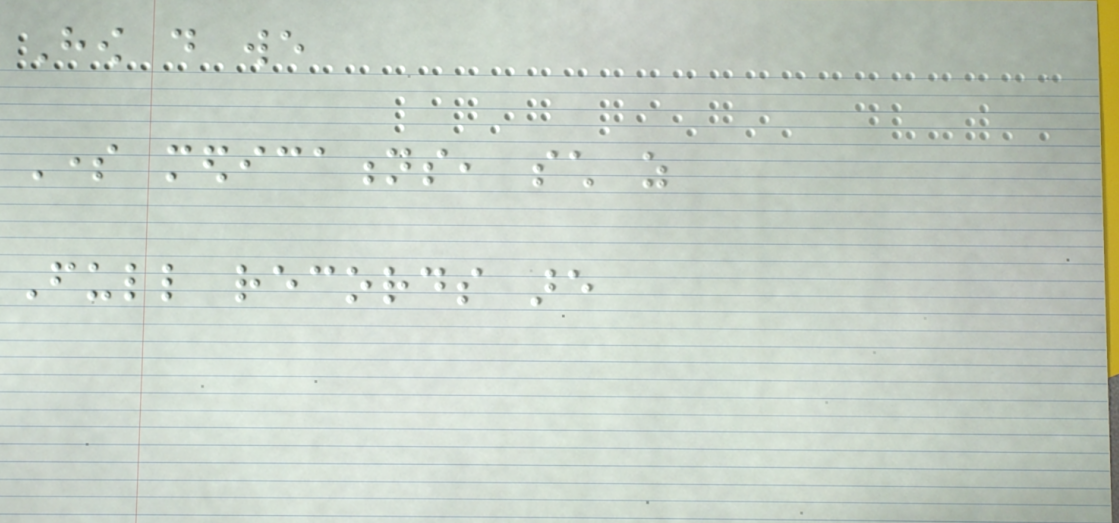How do we
Some medications, such as
Full records are
